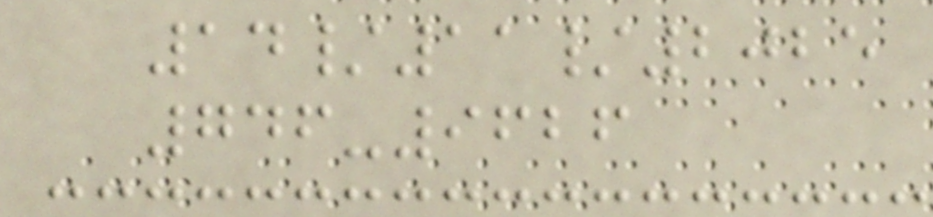14/11/2025
746-9626
